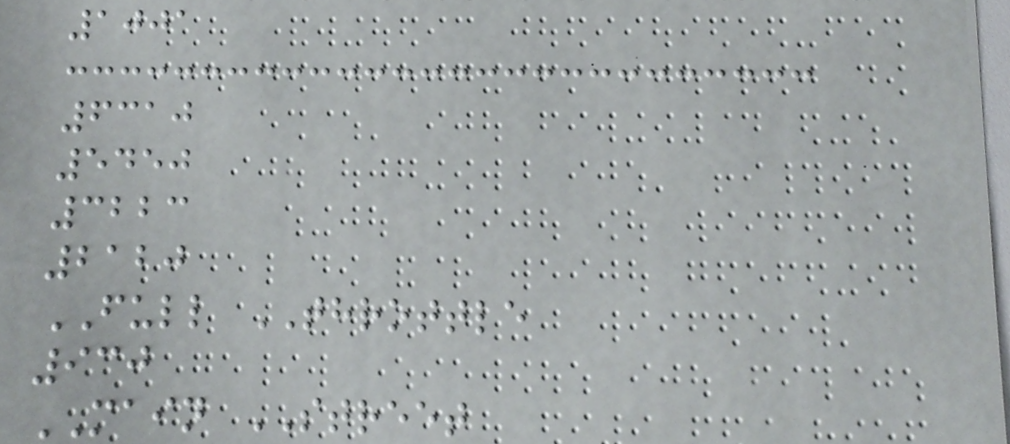1001
6310
5450
3223
2120
FULL THROTTLE
930
MAIN STREET
